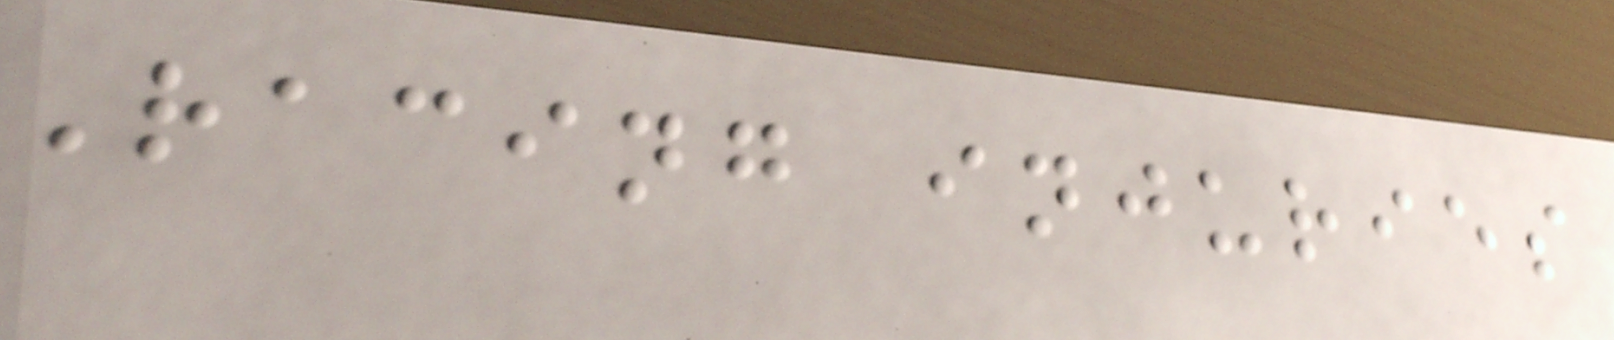Racing injuries
